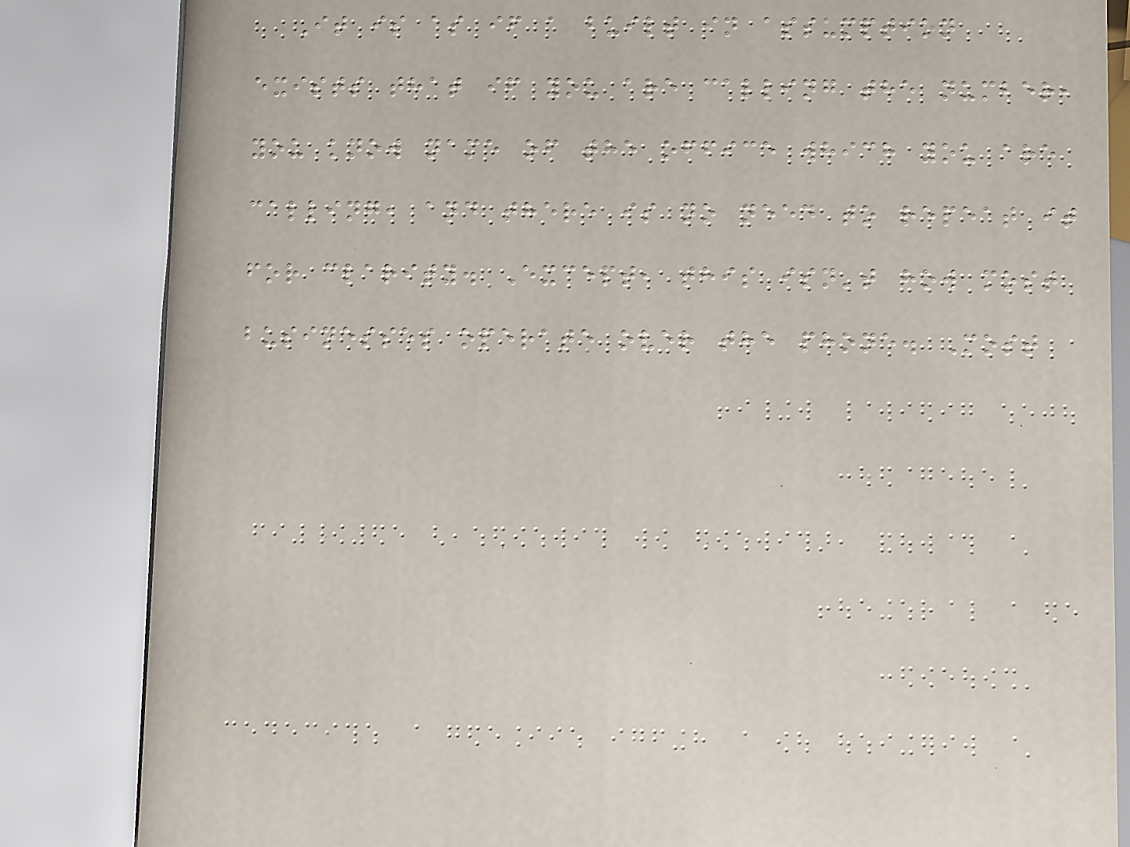It is as if a built in assumption
exists that if you are calling the number,
you know name of the office which you are
calling, and there is no need to repeat it
for clarity. Except, this isn't how most
businesses operate over the phone. Most
